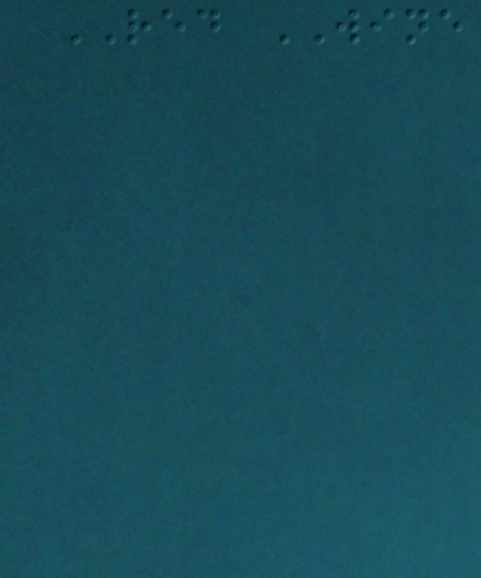RED WINE
